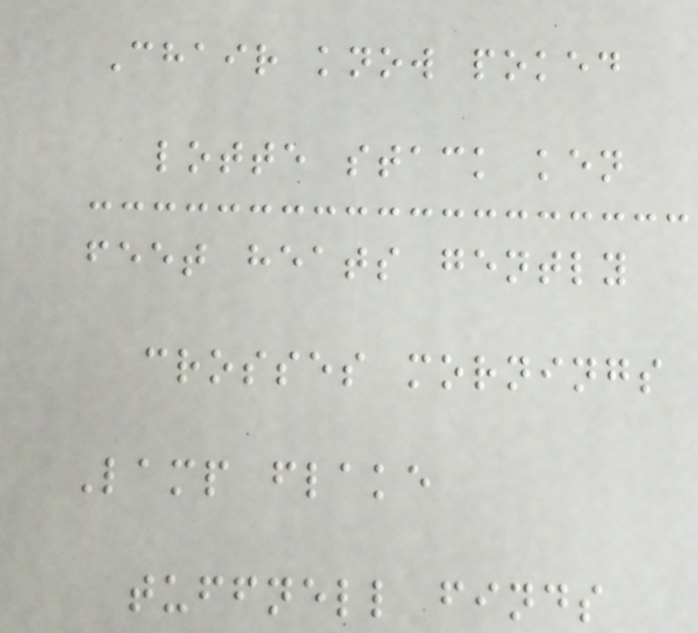Chair know poked
lotte stack ken
feet heats gently
crosses mornings
Lamp flake
tuffnell finds
